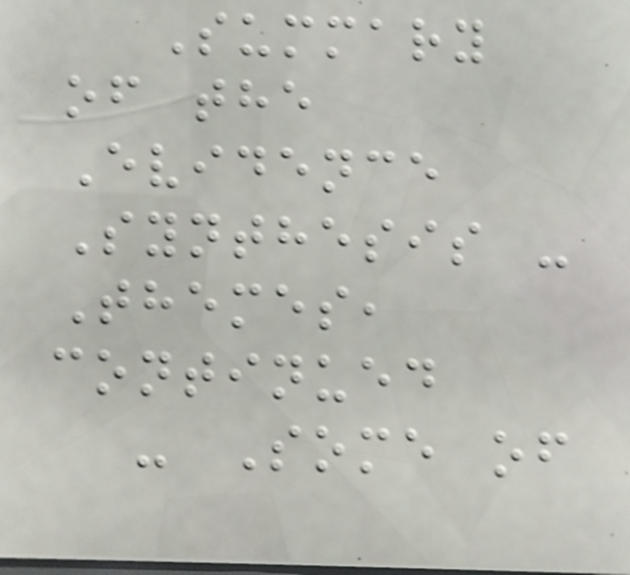Summary
of the
Evidence
Synthesis -
Themes,
continued
- Some of
